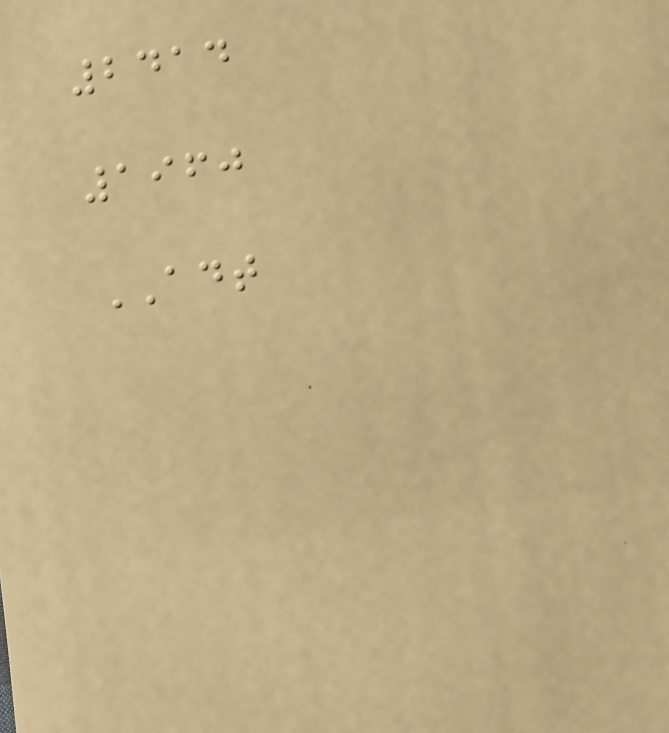2414
1960
ADT
